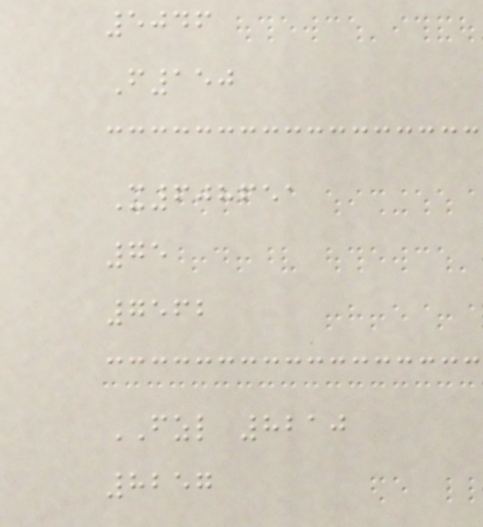5046
F150
X608651
75
7562
FZL 8210
8257
